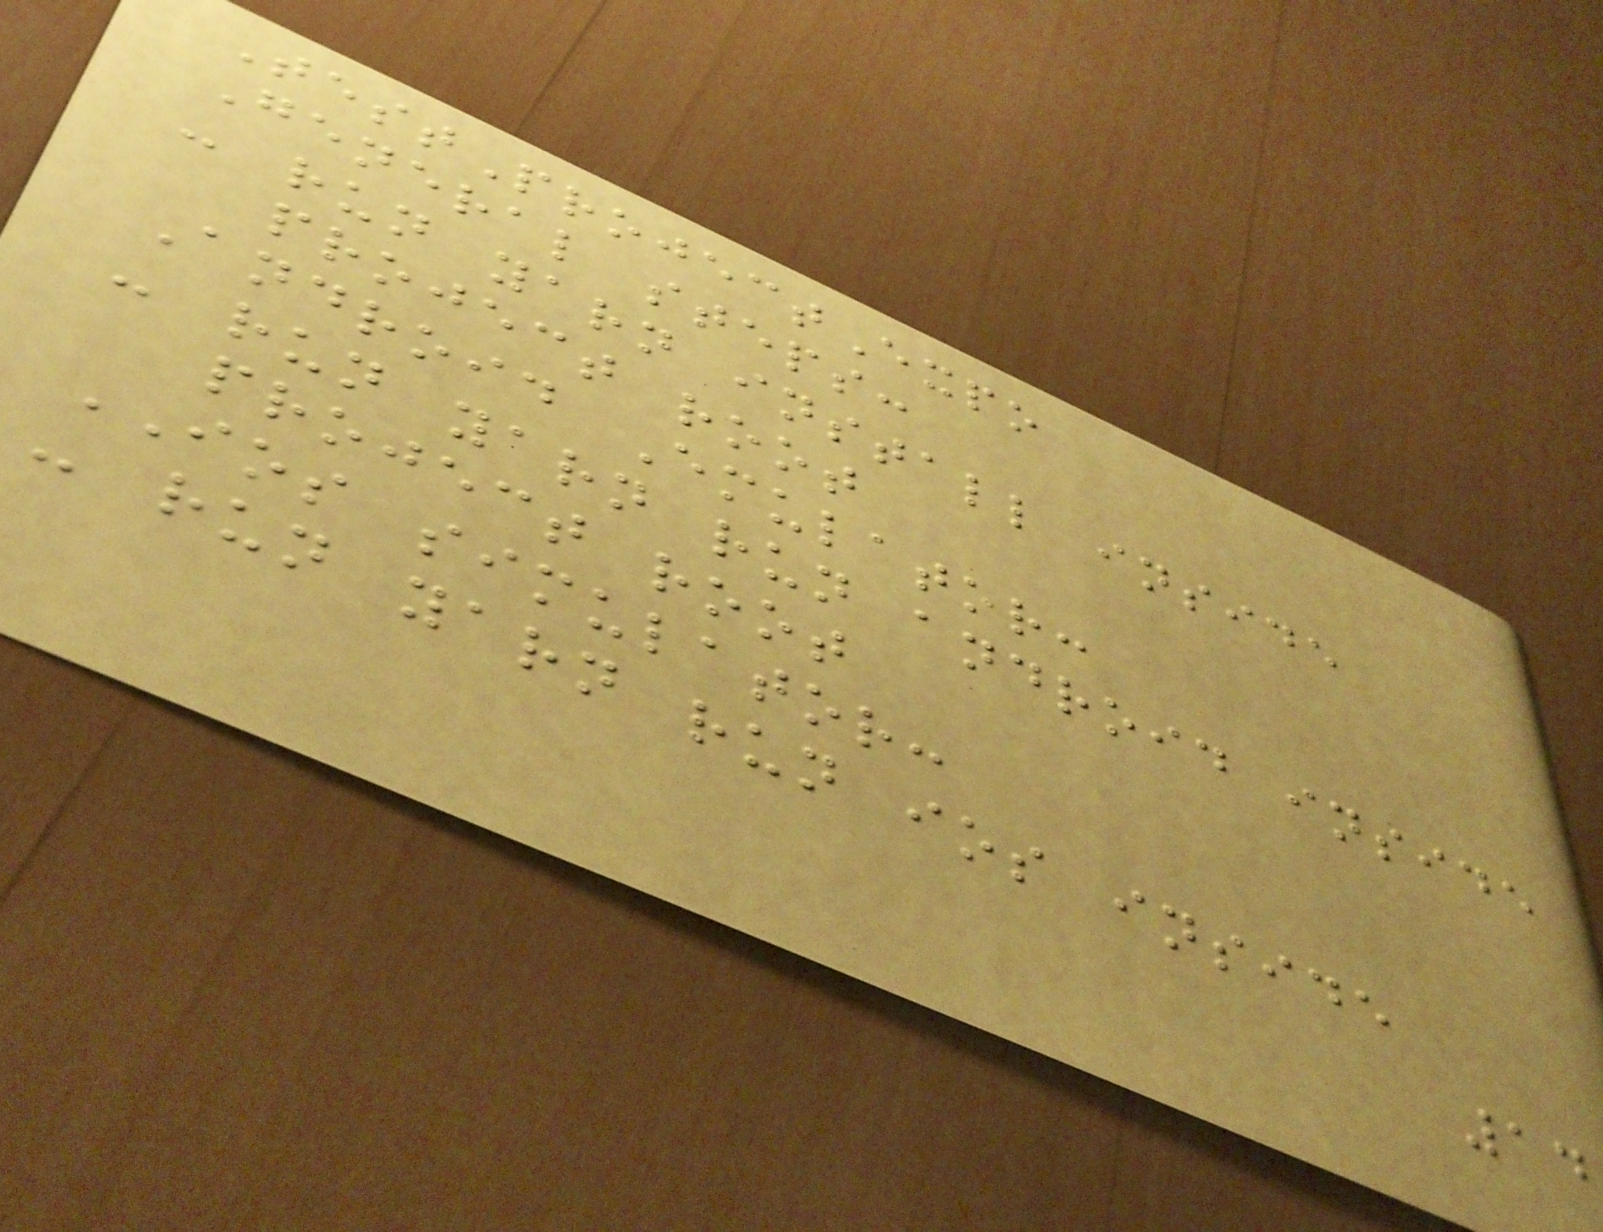TestProjectExpo
General steps:
- run yarn install inside
project root
Android Emulator:
- run yarn run android inside
project root
IOS simulator:
- run yarn run ios inside
14
